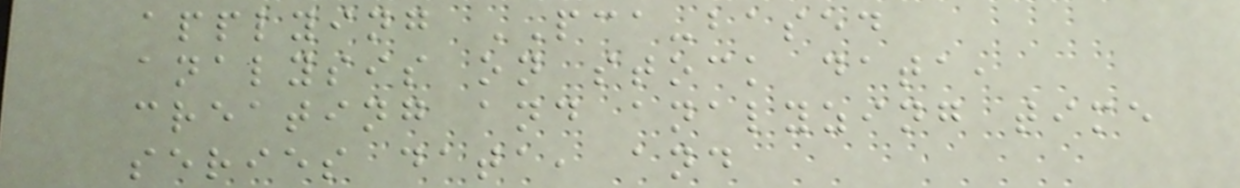applying PCA-based
analysis on stock data,
creating and analyzing time
series data, and
